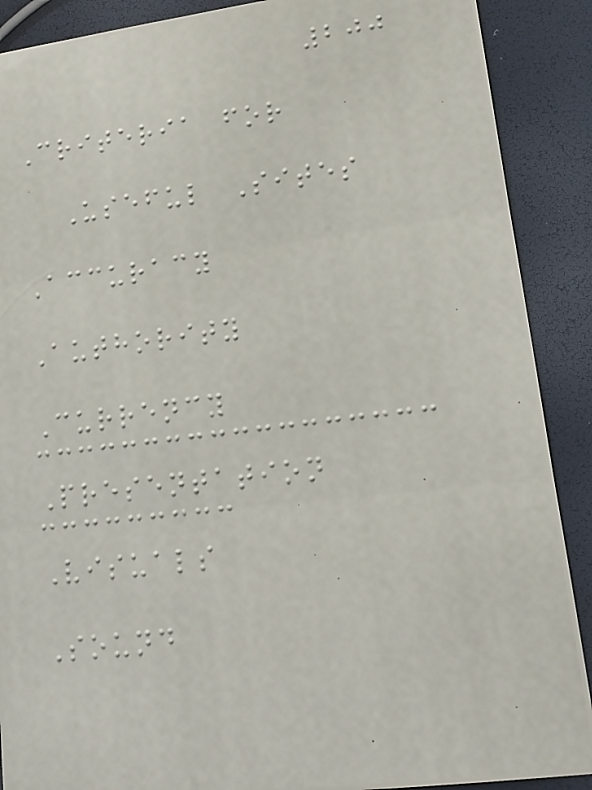200
Criteria for
Useful Sites
Accuracy
Authority
Currency
Presentation
Visuals
Sound
